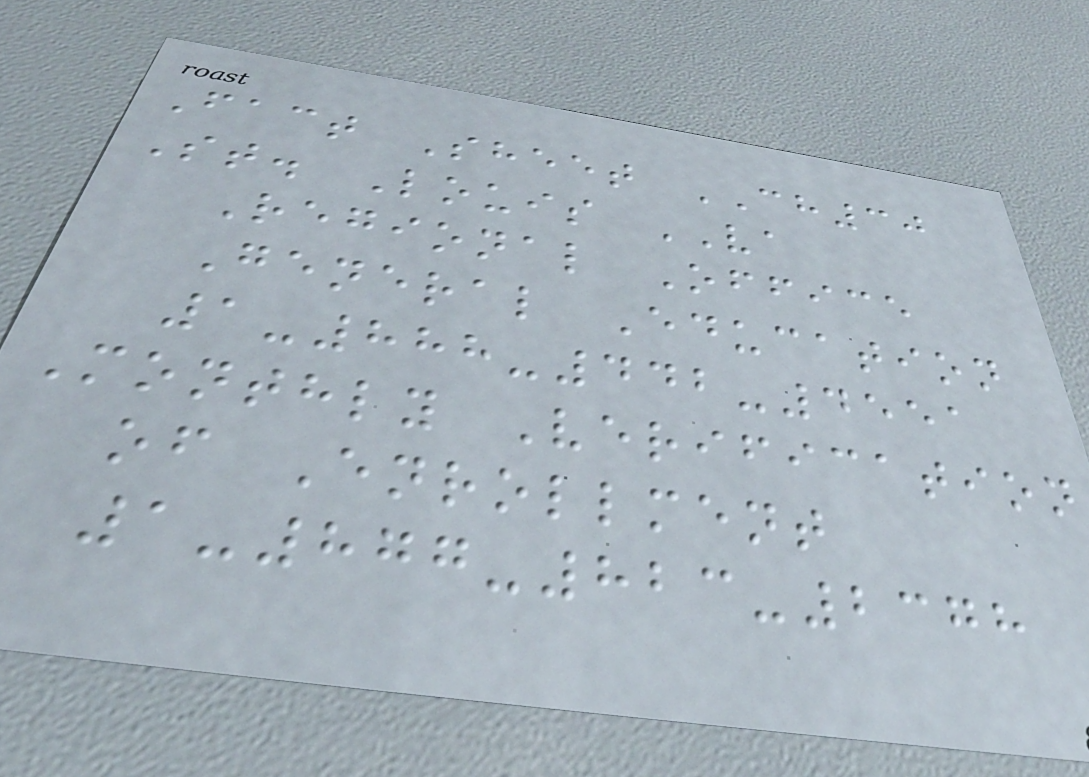Fact Sheet CH30
St. Louis VA
Regional Office
General Education
1-888-442-4551
Monthly Verification
of Enrollment
1-877-823-2378
